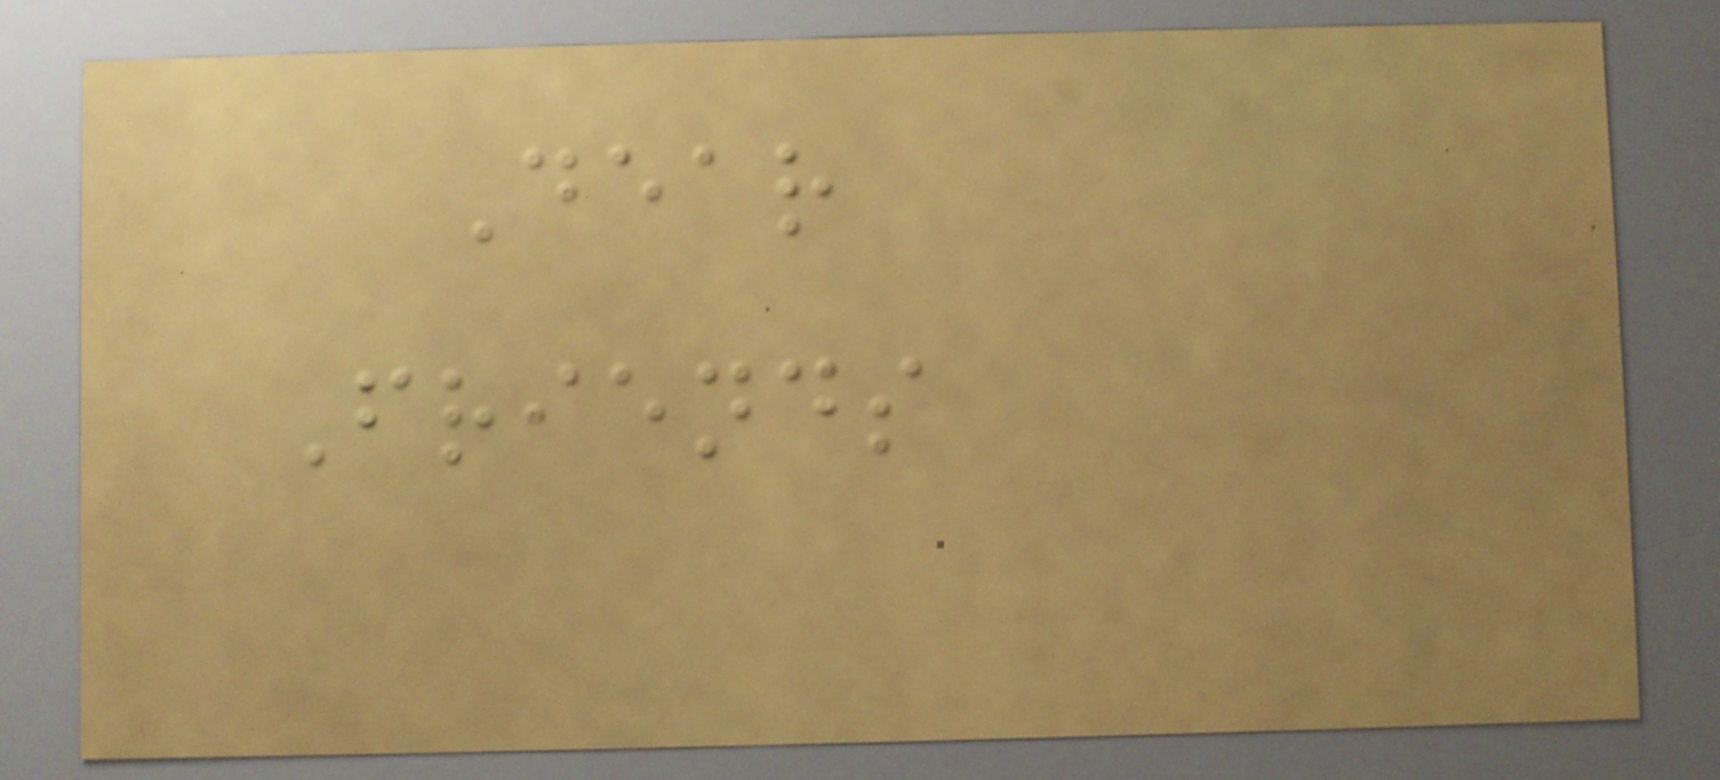Dear
Friends
